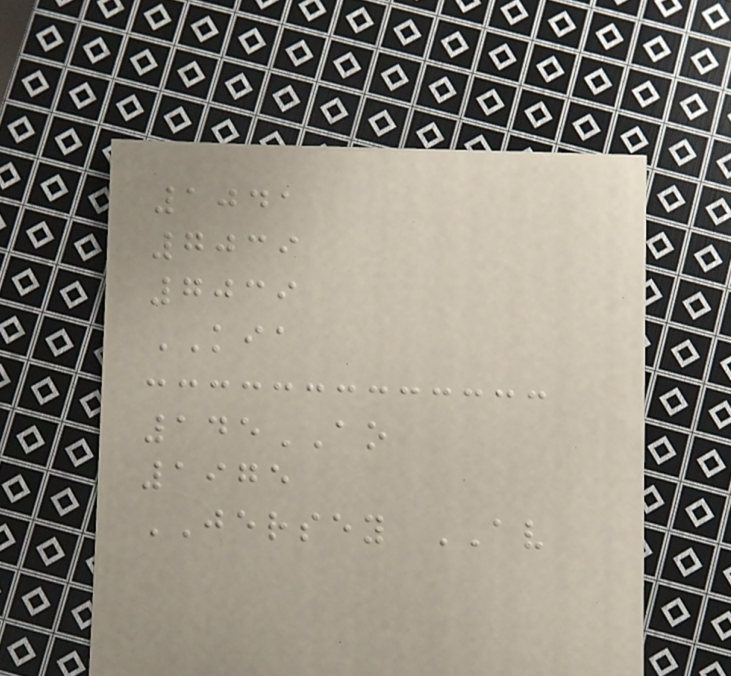1041
7039
7039
KIA
145AO
1975
JERSEY AV
